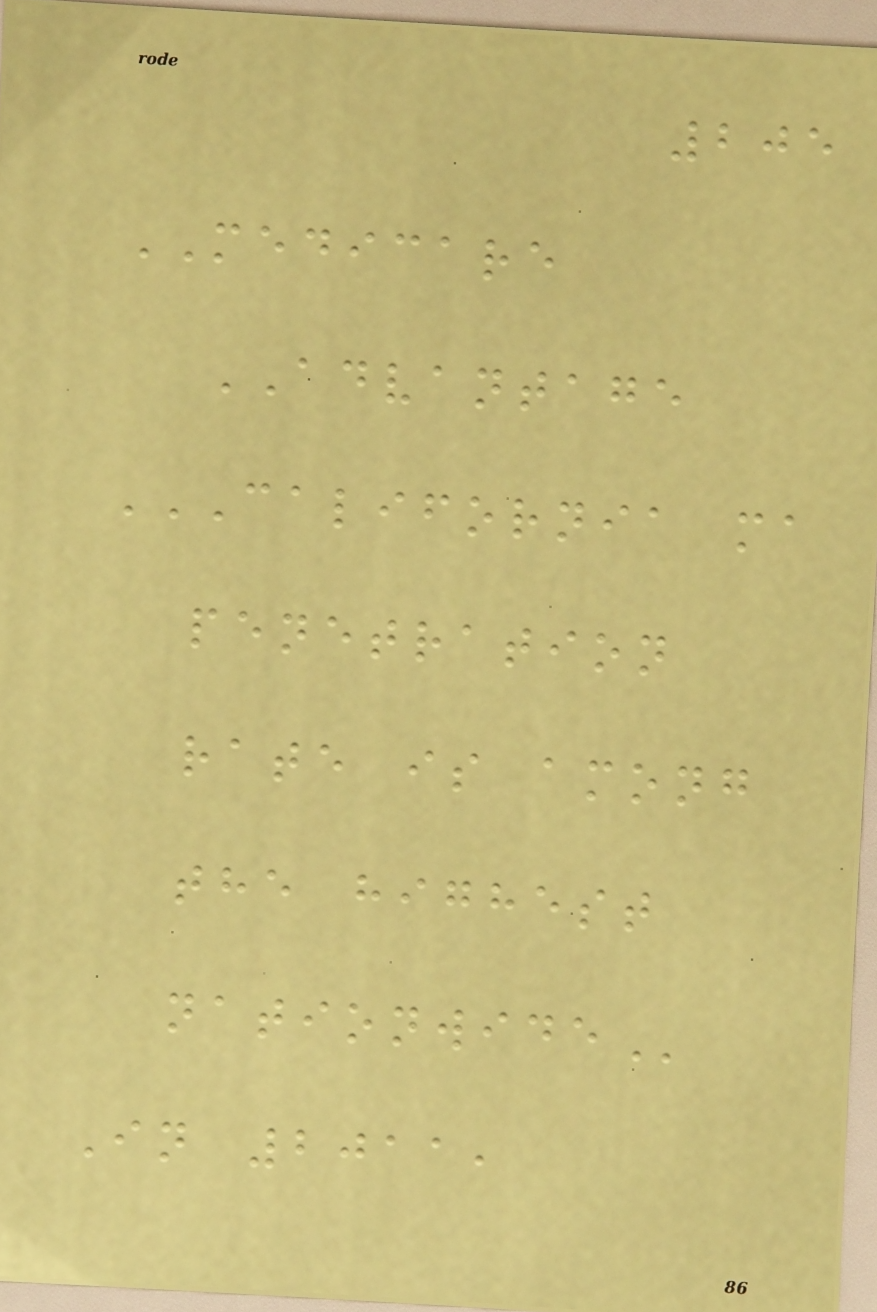205
MEDICARE
ADVANTAGE
CALIFORNIA MA
PENETRATION
RATE IS AMONG
THE HIGHEST
NATIONWIDE
In 2011,
